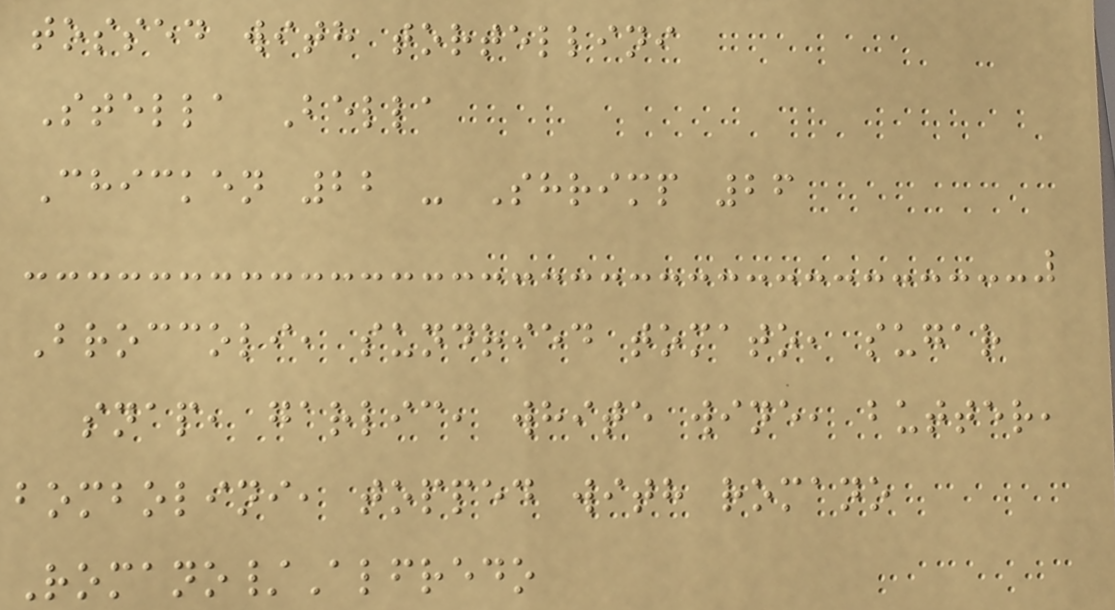tossed with tortellini
Stella Bella
Chicken 22 - Shrimp 26
Broccoli, sundried tomato, sugar
snap, garlic, white wine, butter,
bombolini, topped with romano
Romano/Alfredo
